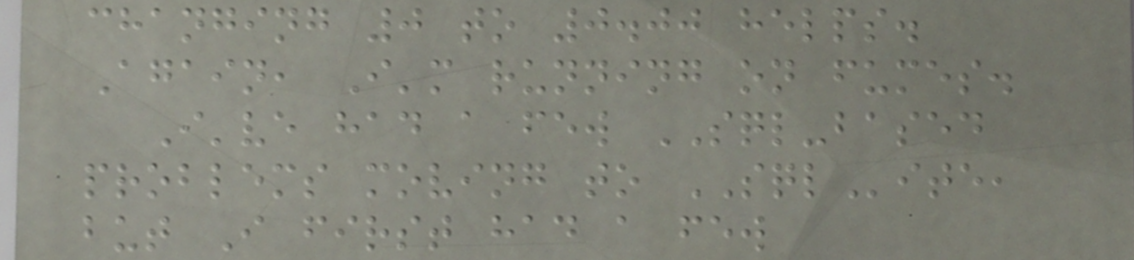changing 0 to 0.00 helps.
Again, I'm running on fumes.
I've had a few SQL-based
problems moving to SQLite,
but I first had a few
